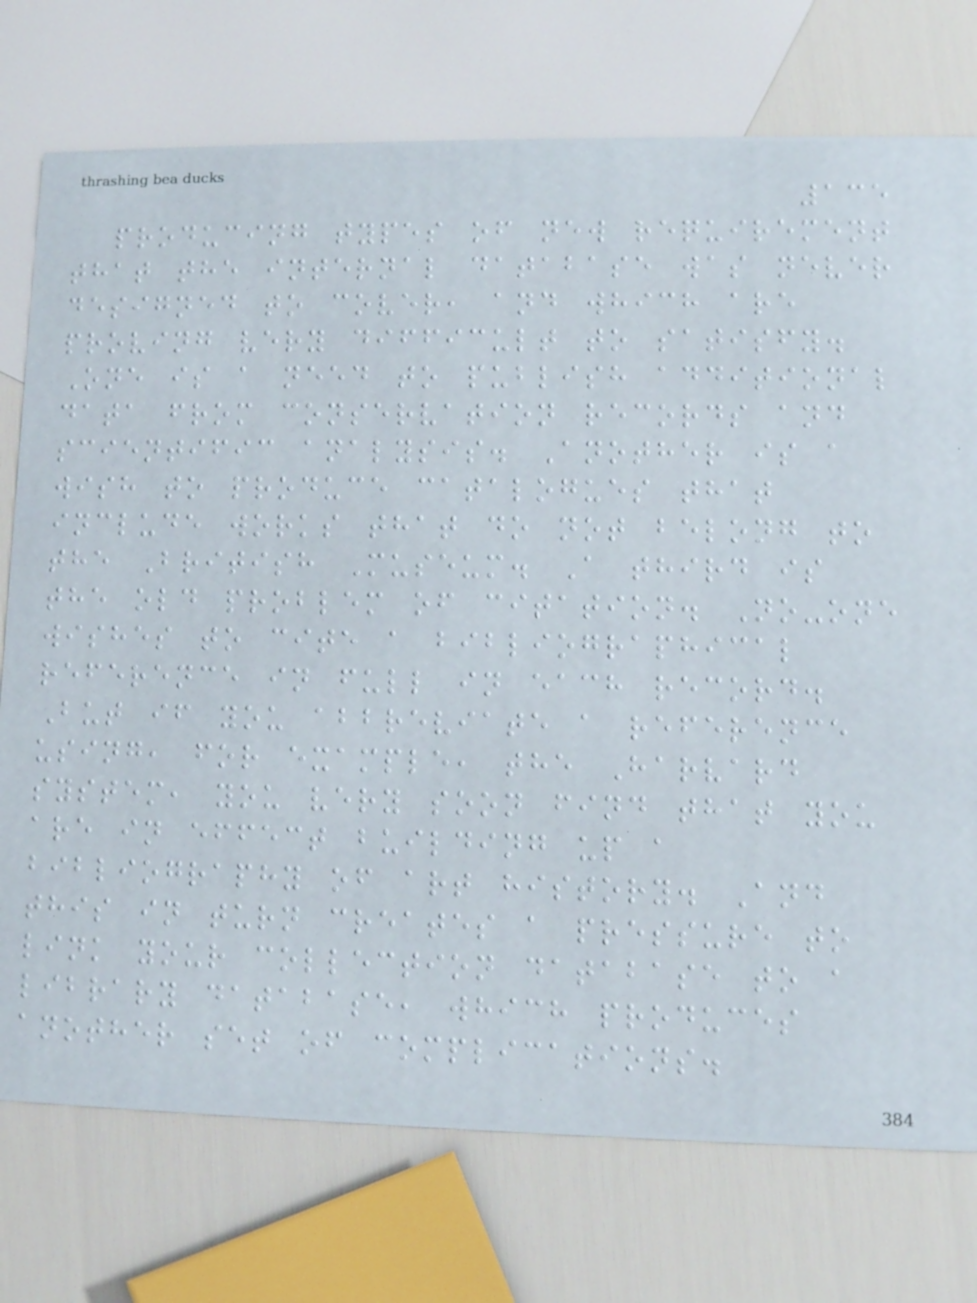135
producing types of new requirement
that the internal database was never
designed to cover, and which are
proving very difficult to satisfy.
One is a need to publish additional
data from conservation records and
scientific analysis. Another is a
wish to produce catalogues that
include works that do not belong to
the British Museum. A third is
the old problem of citation. No-one
wishes to cite a bibliographical
reference in full in each record.
But if you abbreviate a reference
using, for example, the Harvard
system, you very soon find that you
are in effect building up a
bibliography of art history. And
this in turn creates a pressure to
link your collection database to a
library database, which produces
another set of complications.
